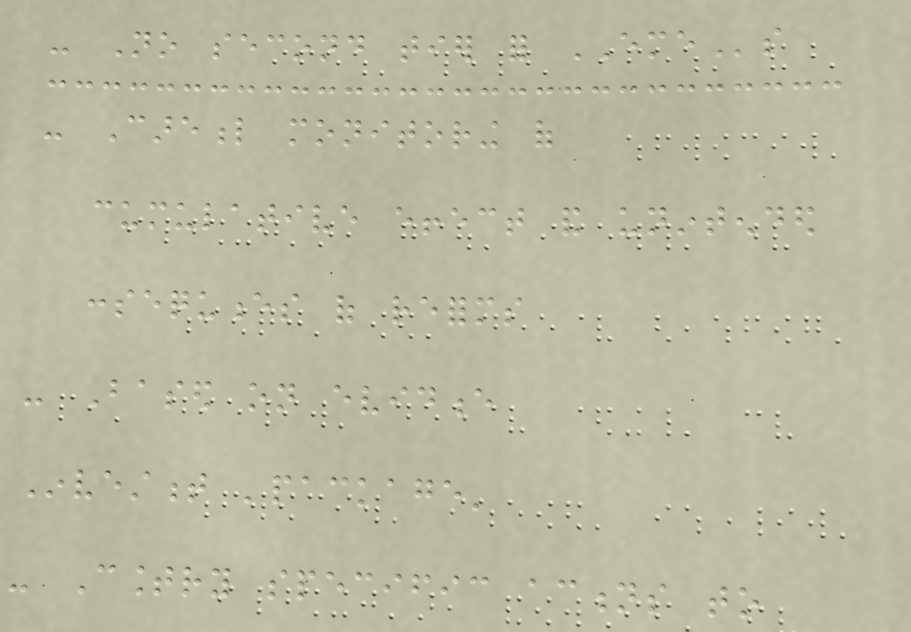- No second tier for EMEs
- Careful monitoring of
cumulative effect and unintended
consequences of reforms
- Based on evidence
Investment 'package'
- Country specific actions to
